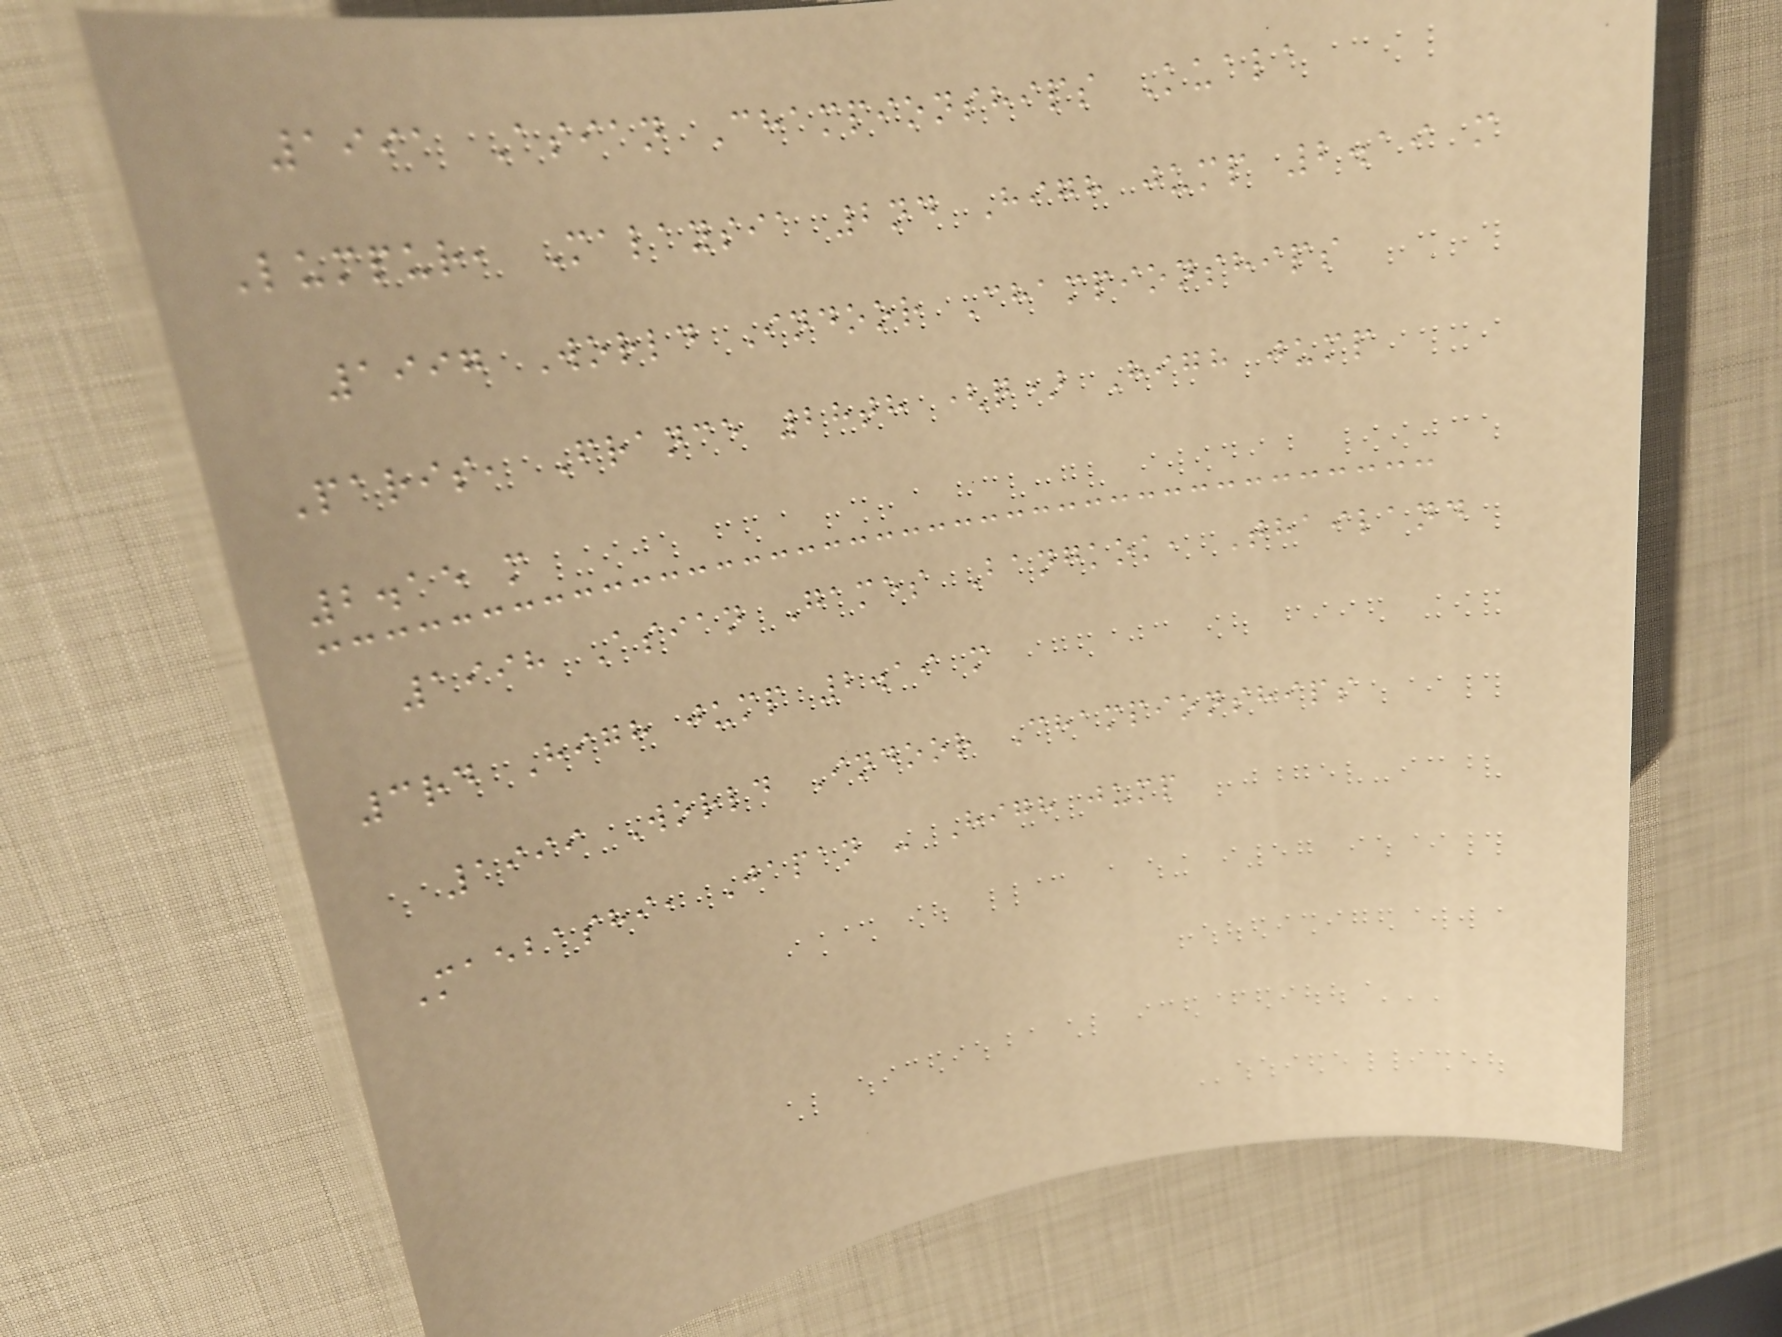1991 Asian Championships Kuala
Lumpur, Malaysia 2nd High jump 2.19 m
1997 World Indoor Championships
Paris, France 28th (q) High jump
2.15 m
1998 Asian Games Bangkok, Thailand
3rd High jump 2.19 m
1999 World Indoor Championships
Maebashi, Japan - High jump
